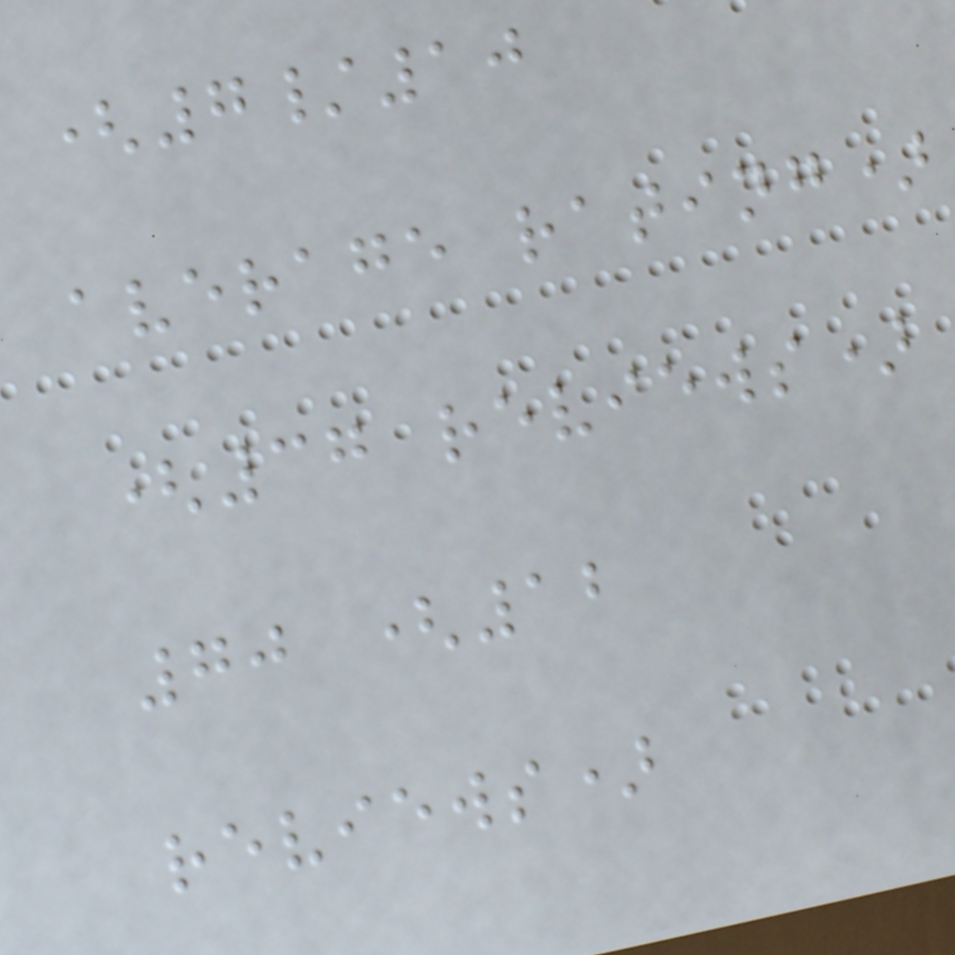(7/10
average rating)
(37 reviews)
70 (12
reviews)
